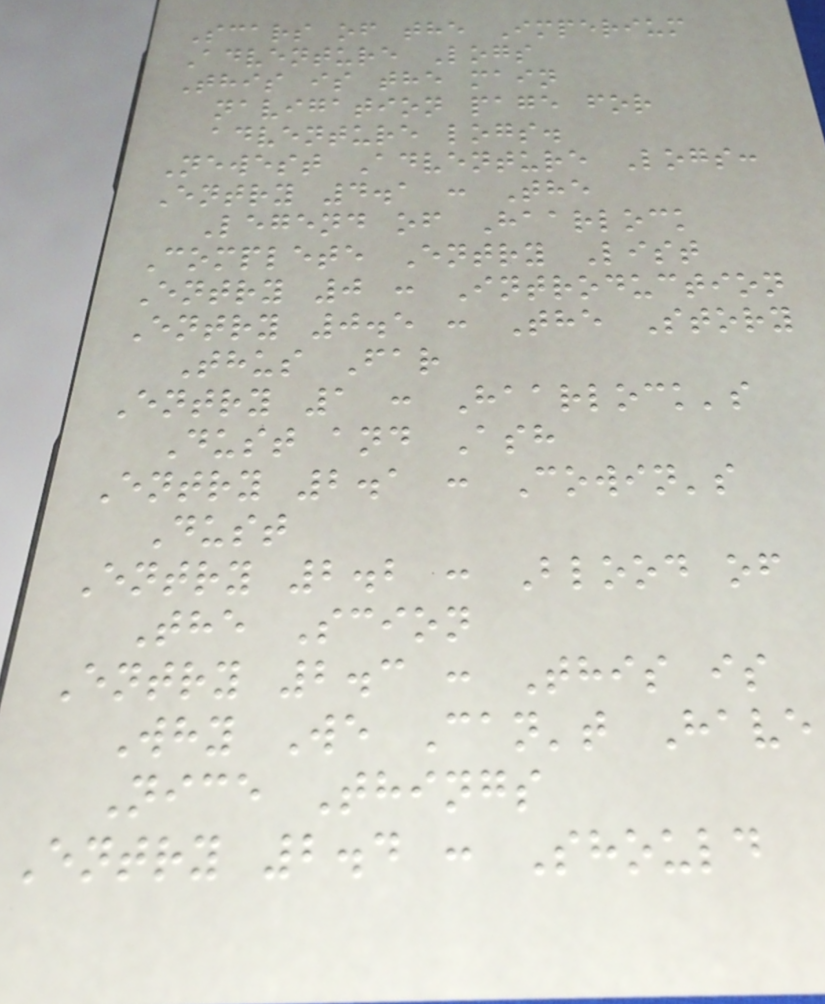Scars of the Imperium
Adventure Logs
This is the main
navigation page for
adventure logs.
Newest Adventure Logs:
Entry 4.1 : The
Legend of Haarlock
Complete Entry List
Entry 0 : Introduction
Entry 0.5 : The Story
Thus Far
Entry 1 : Haarlock's
Dust and Ash
Entry 2.1 : Cowin's
Dust
Entry 2.2 : Blood of
The Scion
Entry 2.3 : This is
Why We Can't Have
Nice Things
Entry 2.4 : Should
